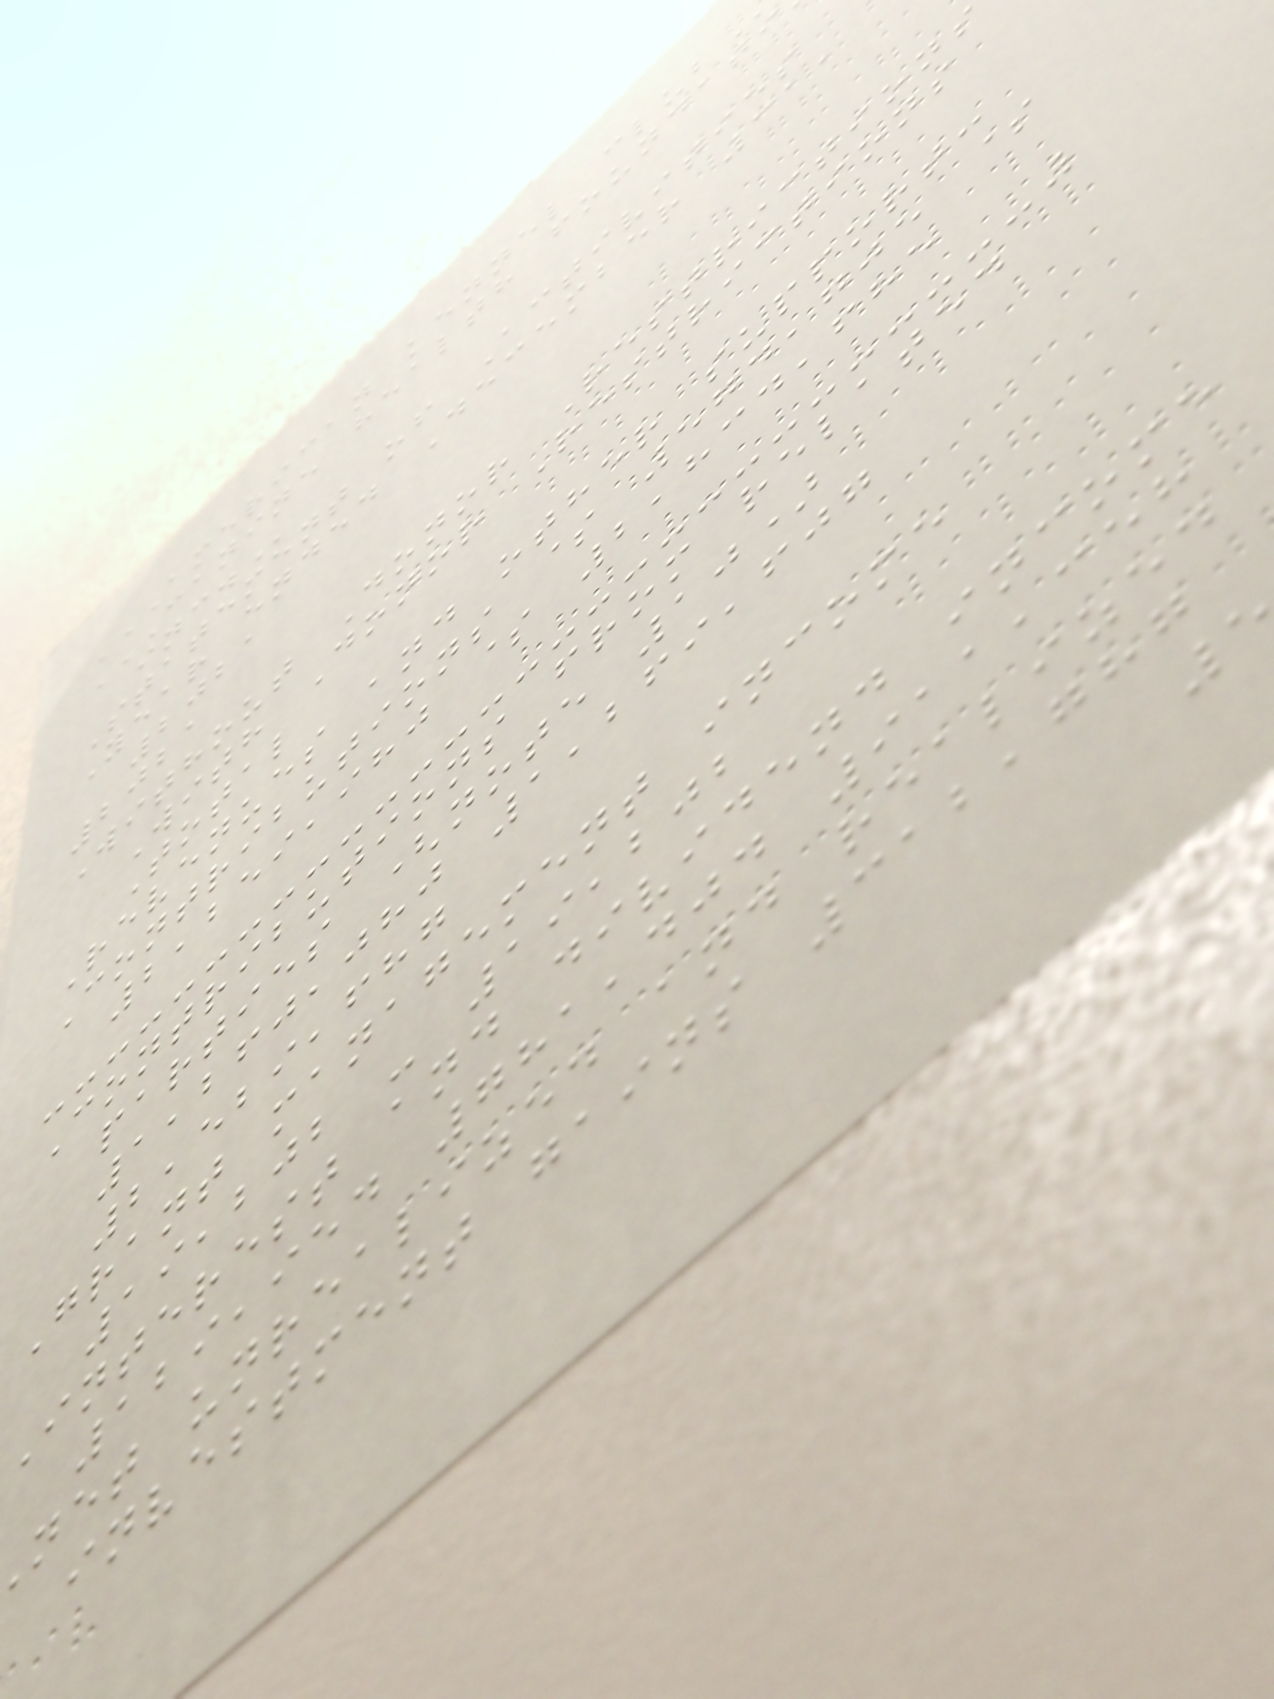Statement of Activities
Year ended December 31,
2021
2021
Without Donor Restrictions
With Donor Restrictions
Total
Revenues and other support:
Contributions $ 574,705 $
2,259,980 $ 2,834,685
Contributions from related
parties (note 10)
1,260,080 1,269,607
2,529,687
Grant management income
19,202 - 19,202
Interest and dividend income
129,954 781,404 911,358
net unrealized and realized
investment gains 312,787
